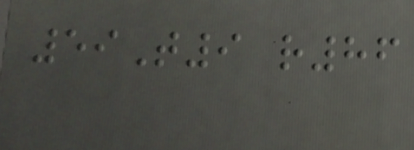59T9 r86
